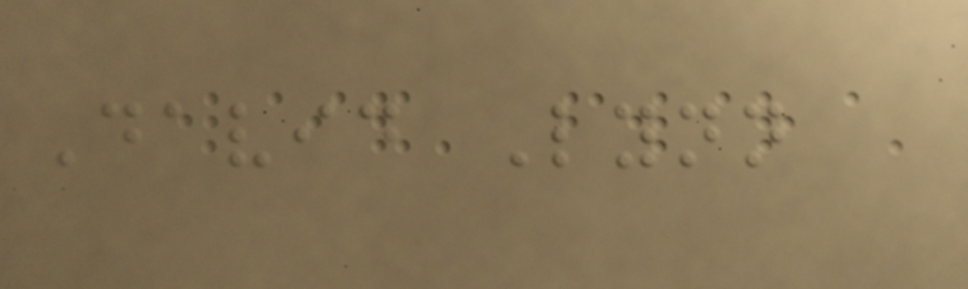David Lynn
